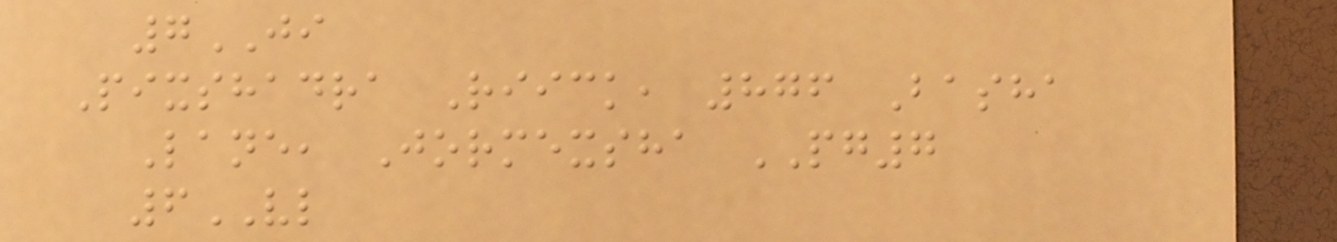7JI
Pixshadra Riick, 876 Basha
Lane, Jormexsha PG7
6VL
